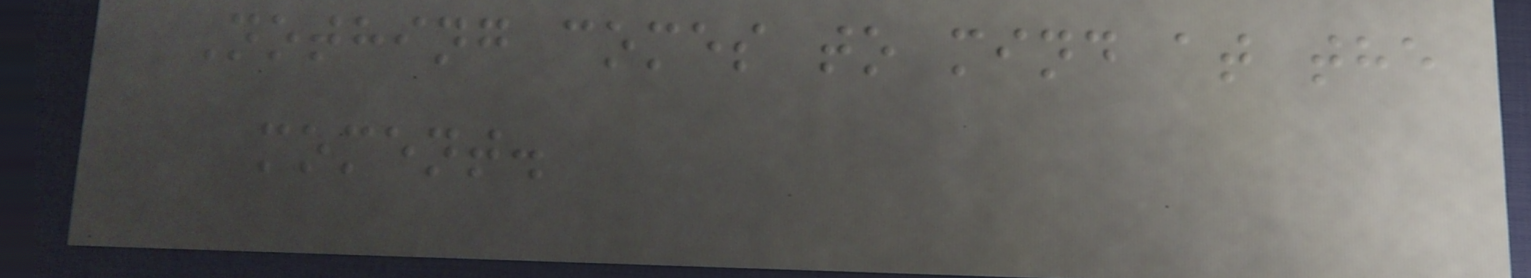Nothing comes to mind at the
moment.
